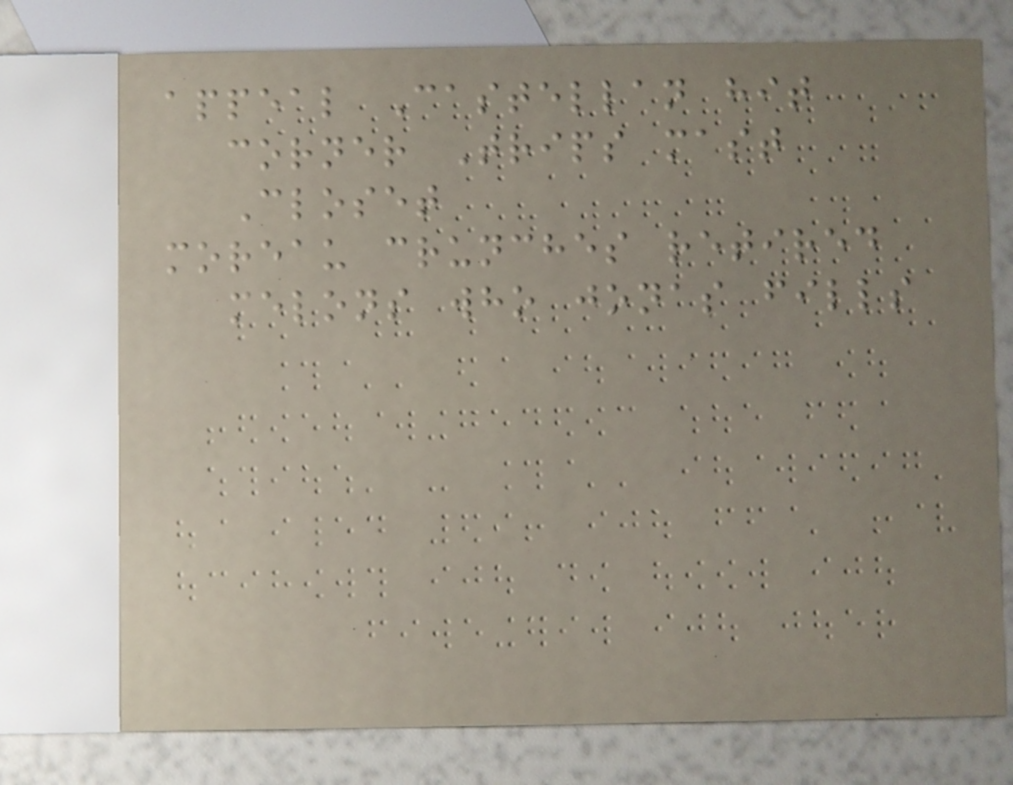appeal Castellan hit
corner Trips mast
Closet
moreau crunches retired
melons who jonas fills
